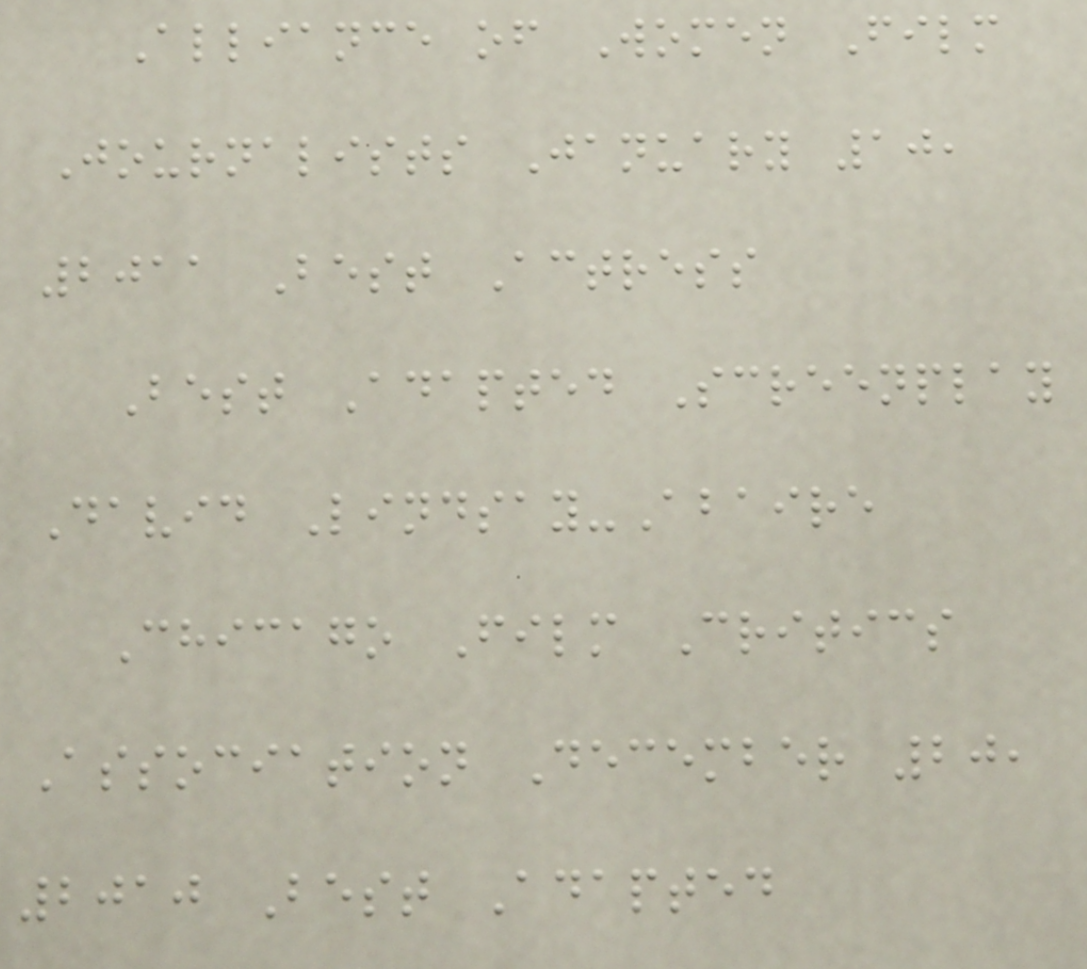Alliance of Women Film
Journalists January 10,
2011 Best Actress
Best Adapted Screenplay
David Lindsay-Abaire
Chicago Film Critics
Association December 20,
2010 Best Adapted
